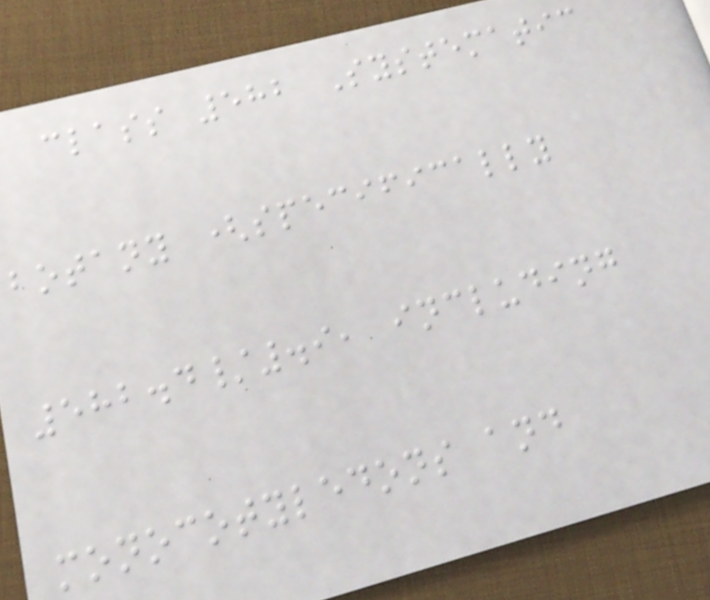class 582 Systematic
botany (specifically
582.4/.9, including
monocotyledons and
